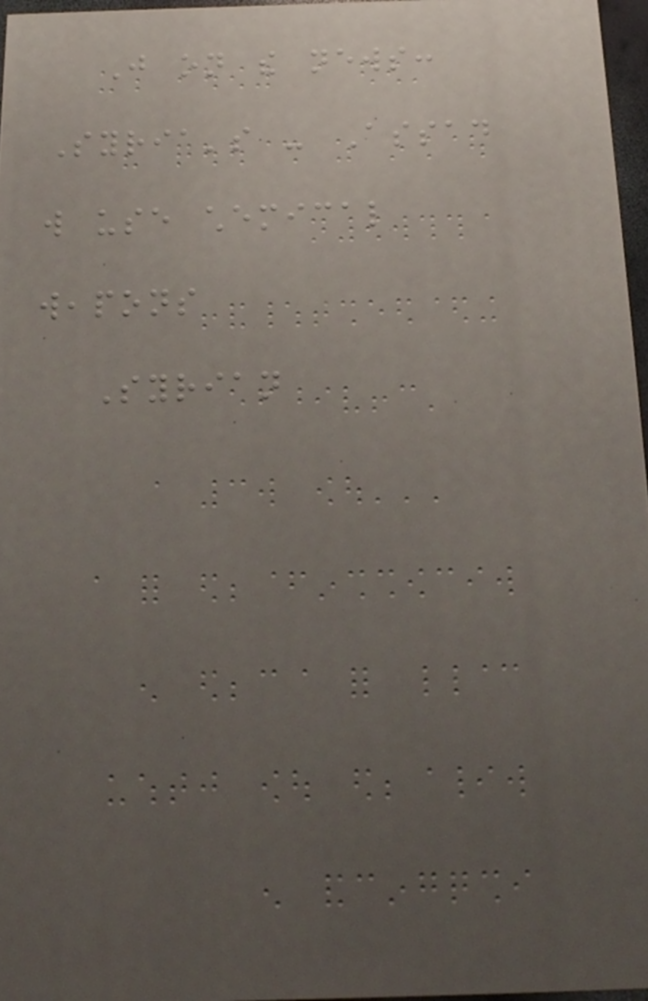Just on the news:
Syria's - Assad
will use chemical
weapons
Syrian
